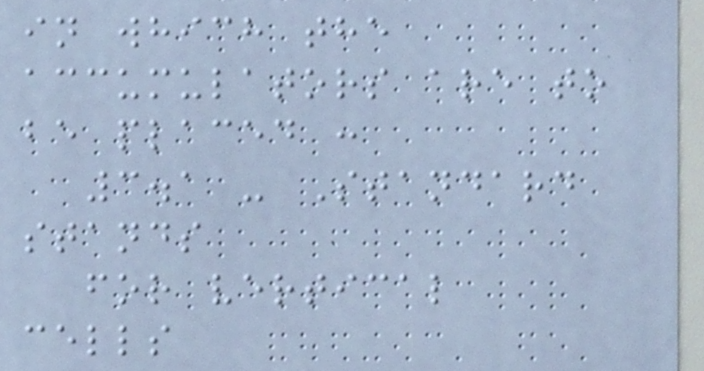in which the
accumulators are to
be placed :
3.1 - Standard
stands
for vertical
cells
